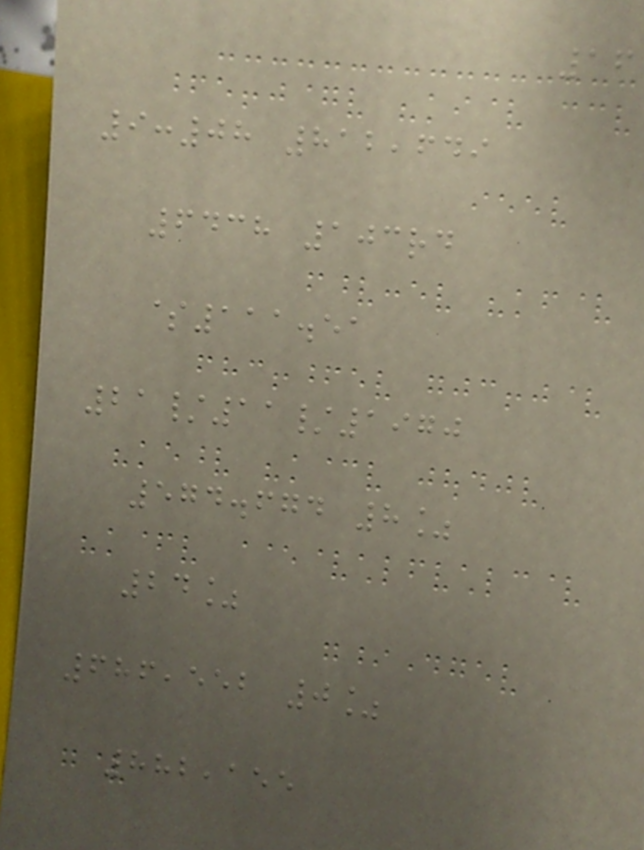16
9:08 812,649
6438 103rd
$111.51
21/11/1970
574.674 8%
24%
686,552 0%
882,155
